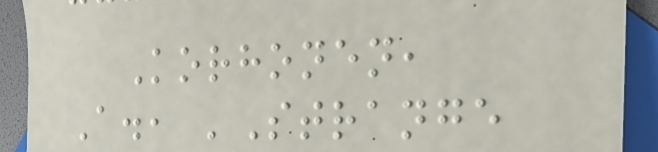Korhonen,
A., 'Strange
